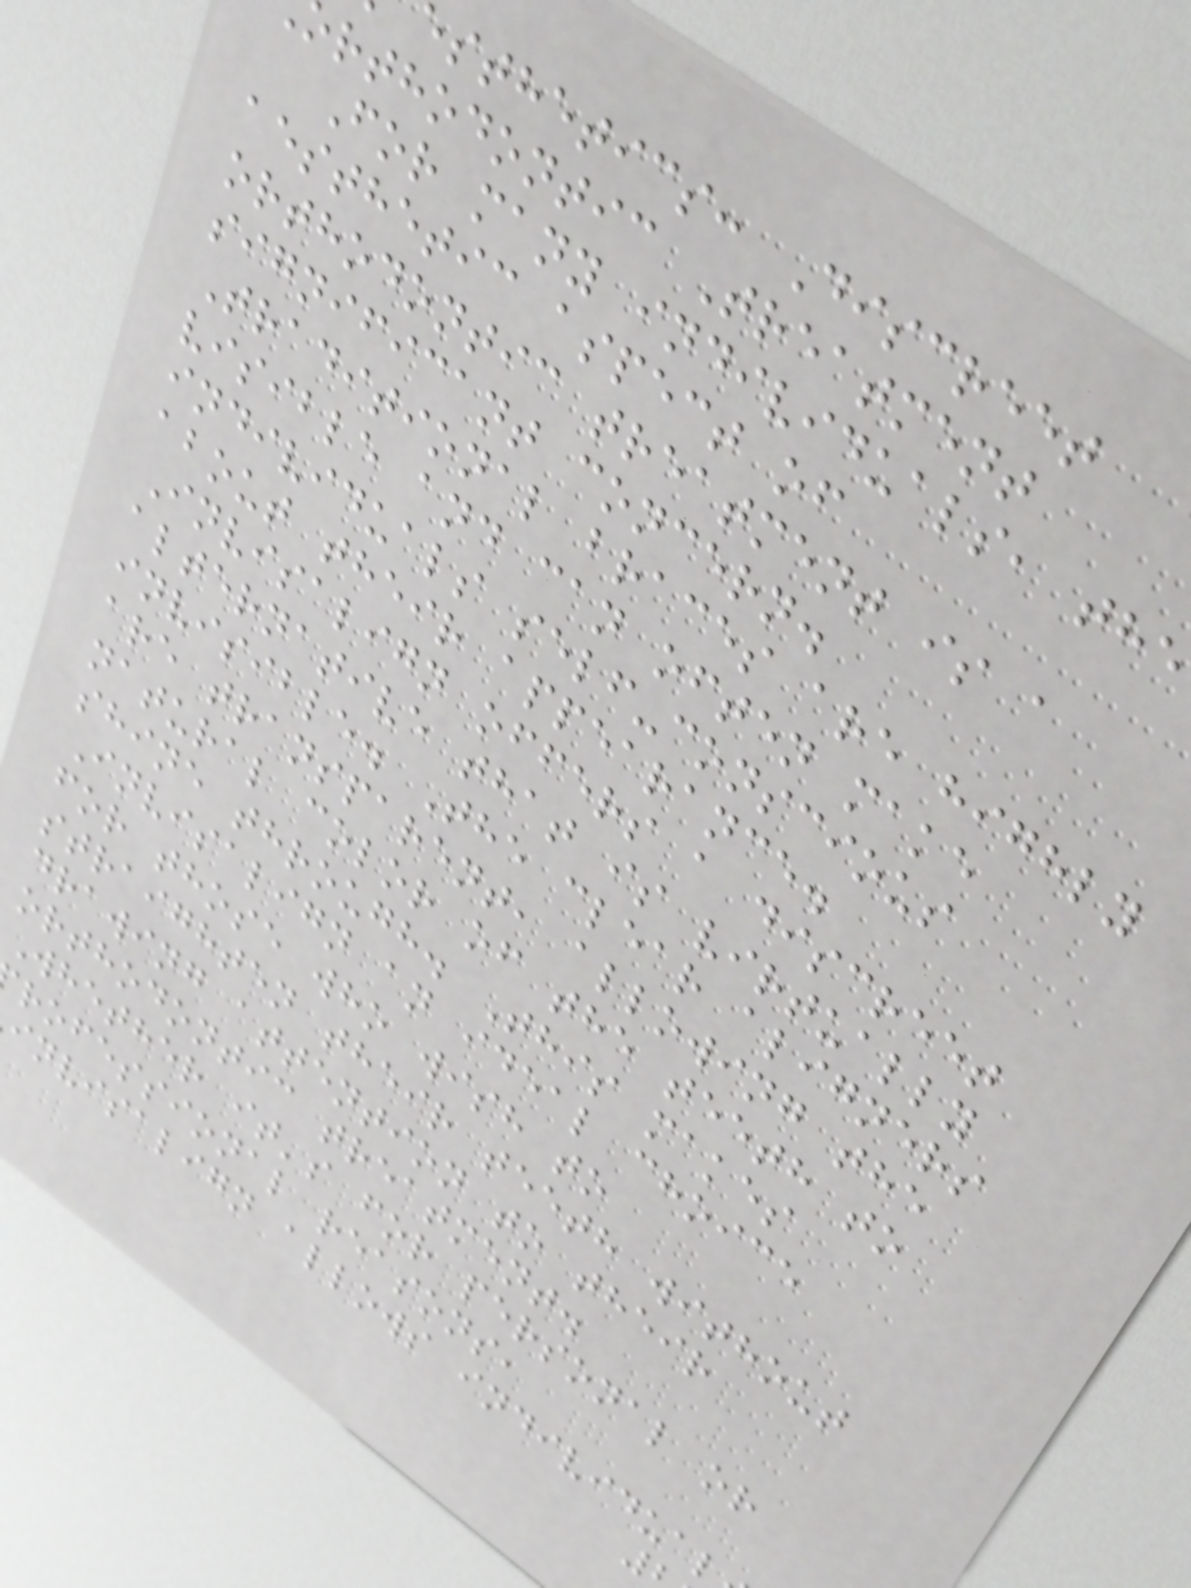esthetics: Discreet
rthodontic Treatment
For many individuals, the
aesthetic aspect of
orthodontic treatment is a
significant concern.
Traditional braces are highly
visible and can often make
individuals self-conscious
about their appearance.
Invisalign offers a discreet
alternative that is virtually
invisible. The clear aligners
are transparent, allowing the
natural color of the teeth to
shine through. This makes
Invisalign an ideal choice
for those who wish to
straighten their teeth without
drawing attention to their
orthodontic treatment.
Whether it's for personal or
rofessional reasons,
invisalign allows individual
